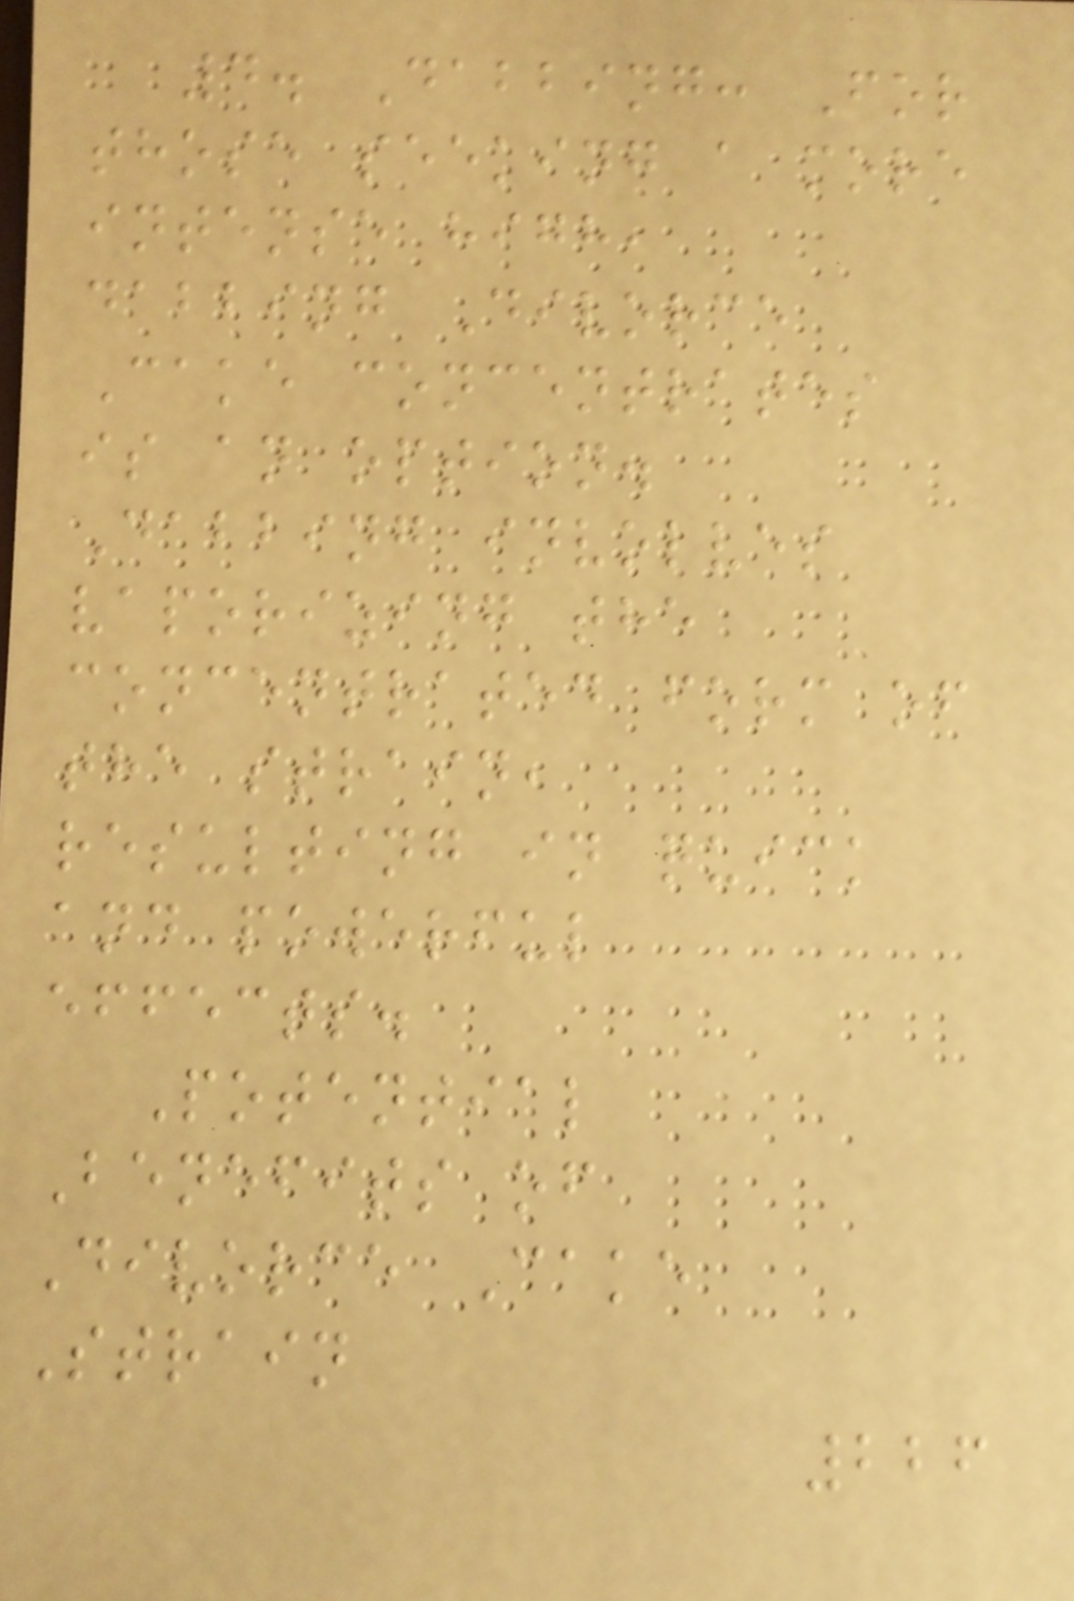4. Dabbing: For
those seeking a more
intense high,
dabbing Divorce
Cake concentrates
is an option.
Dabbing involves
vaporizing the
concentrated form of
the strain,
resulting in quick
and powerful
effects.
Potential
Benefits of
Divorce Cake
Strain
226
